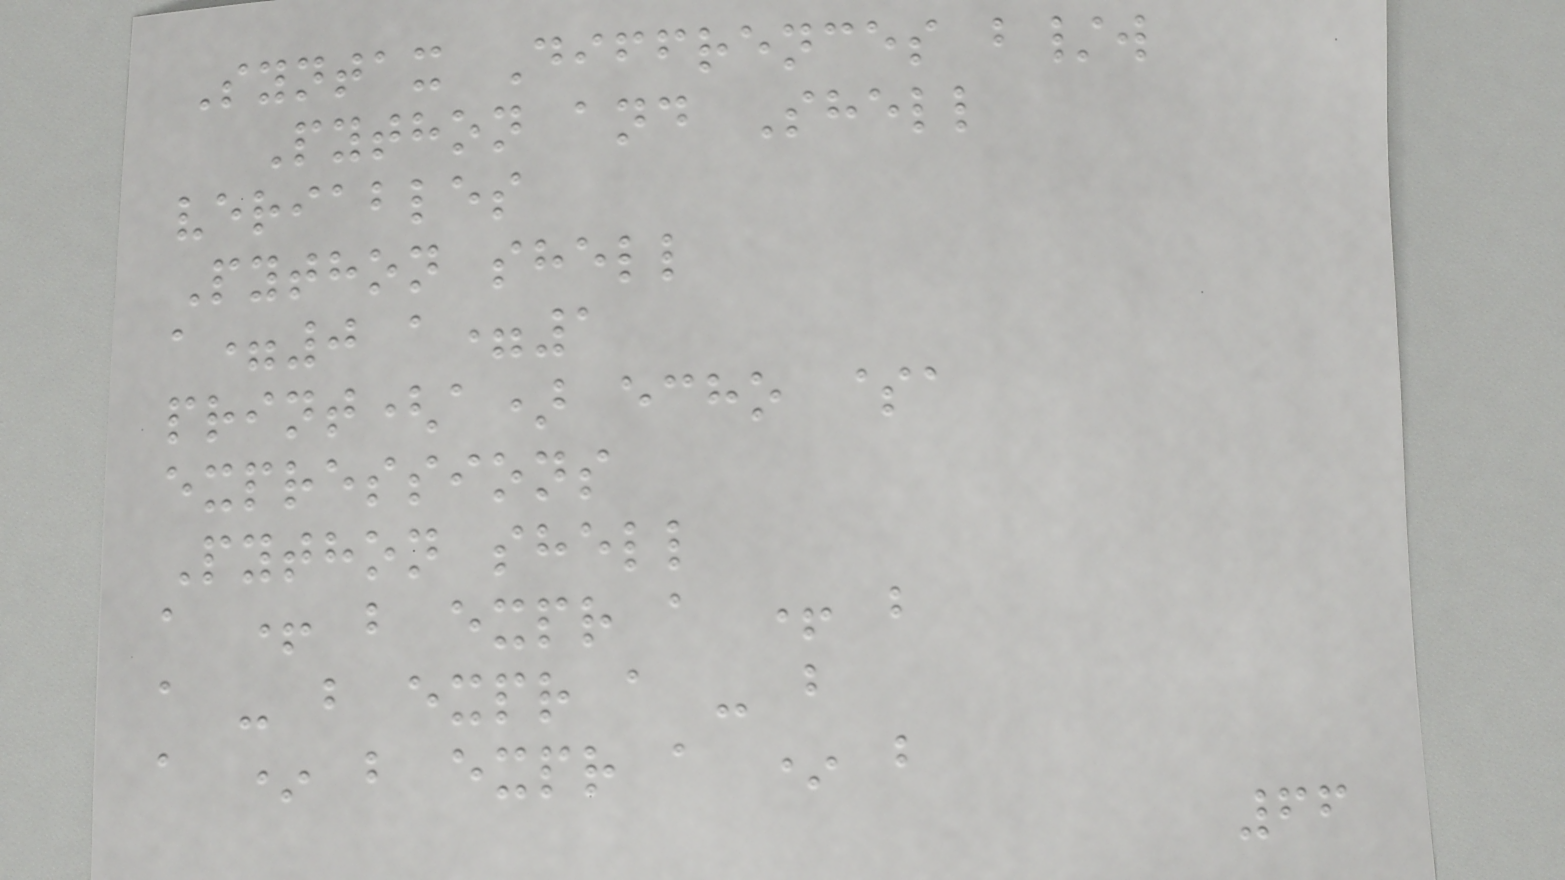Syntax Diffrences b/w
Python and Shell
veriables
Python shell
a=0 a=1
print(a) echo $a
expressions
Python shell
a + b expr a + b
a - b expr a - b
a * b expr a * b
66
